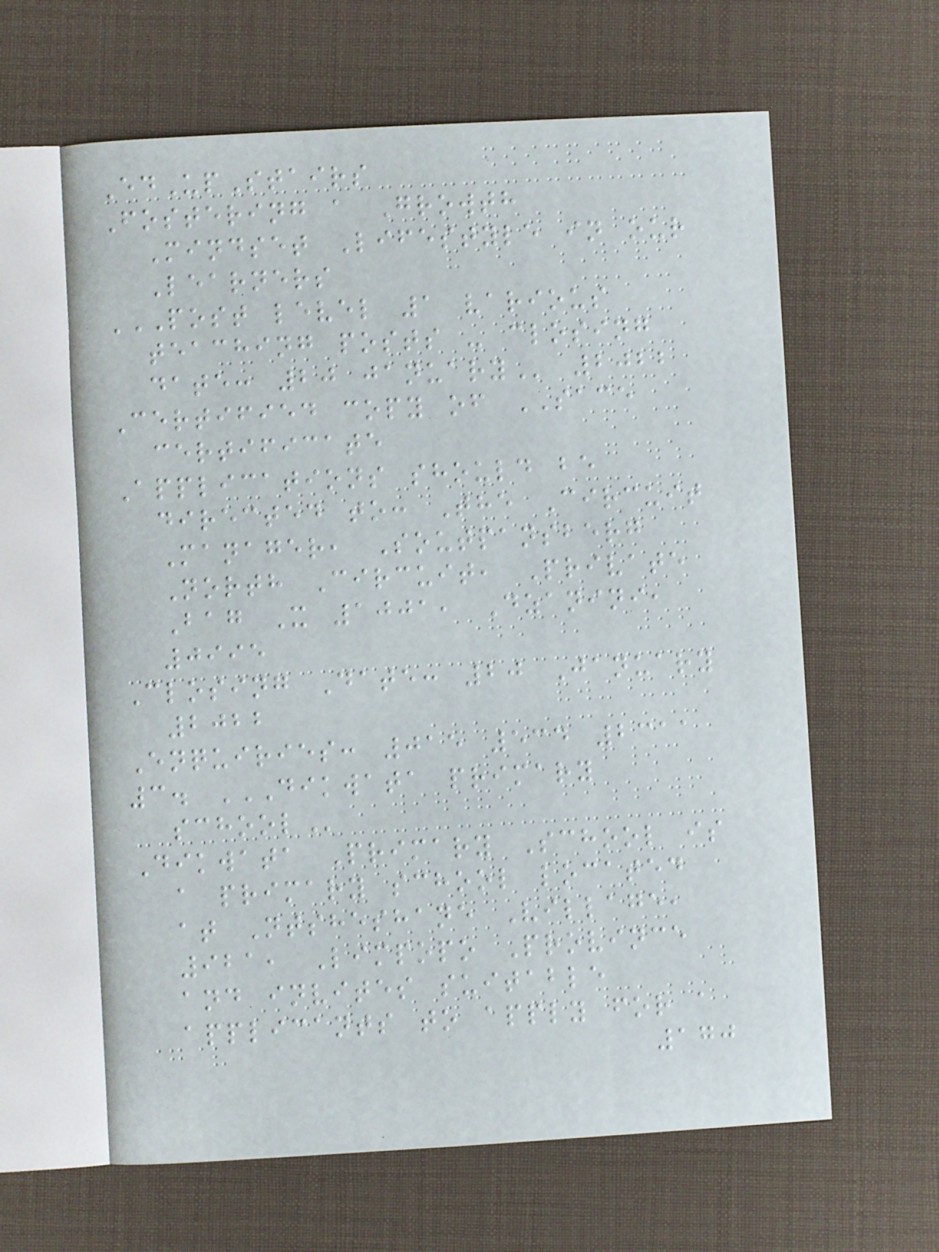EdUpStairs
Fostering a Growth
Mindset Lifestyle in our
Learners
POST LEVEL 1 VARIOUS
TEACHING POSTS - CLOSING
DATE: 20 JANUARY 2022
Certified copy of SACE
certificate
Applications should be
directed to: The Circuit
Manager, Soutpansberg
North Circuit, Private
Bag X 1001, Dzanini,
0995
Closing Date: 20 January
2022
Enquiries: 015 534 2311
3. DIKWATA PRIMARY
SCHOOL
Dikwata Primary School is
a primary school located
at Ntsheshane Village,
921, Limpopo Province
and invites suitable
applicants to apply for a
170
